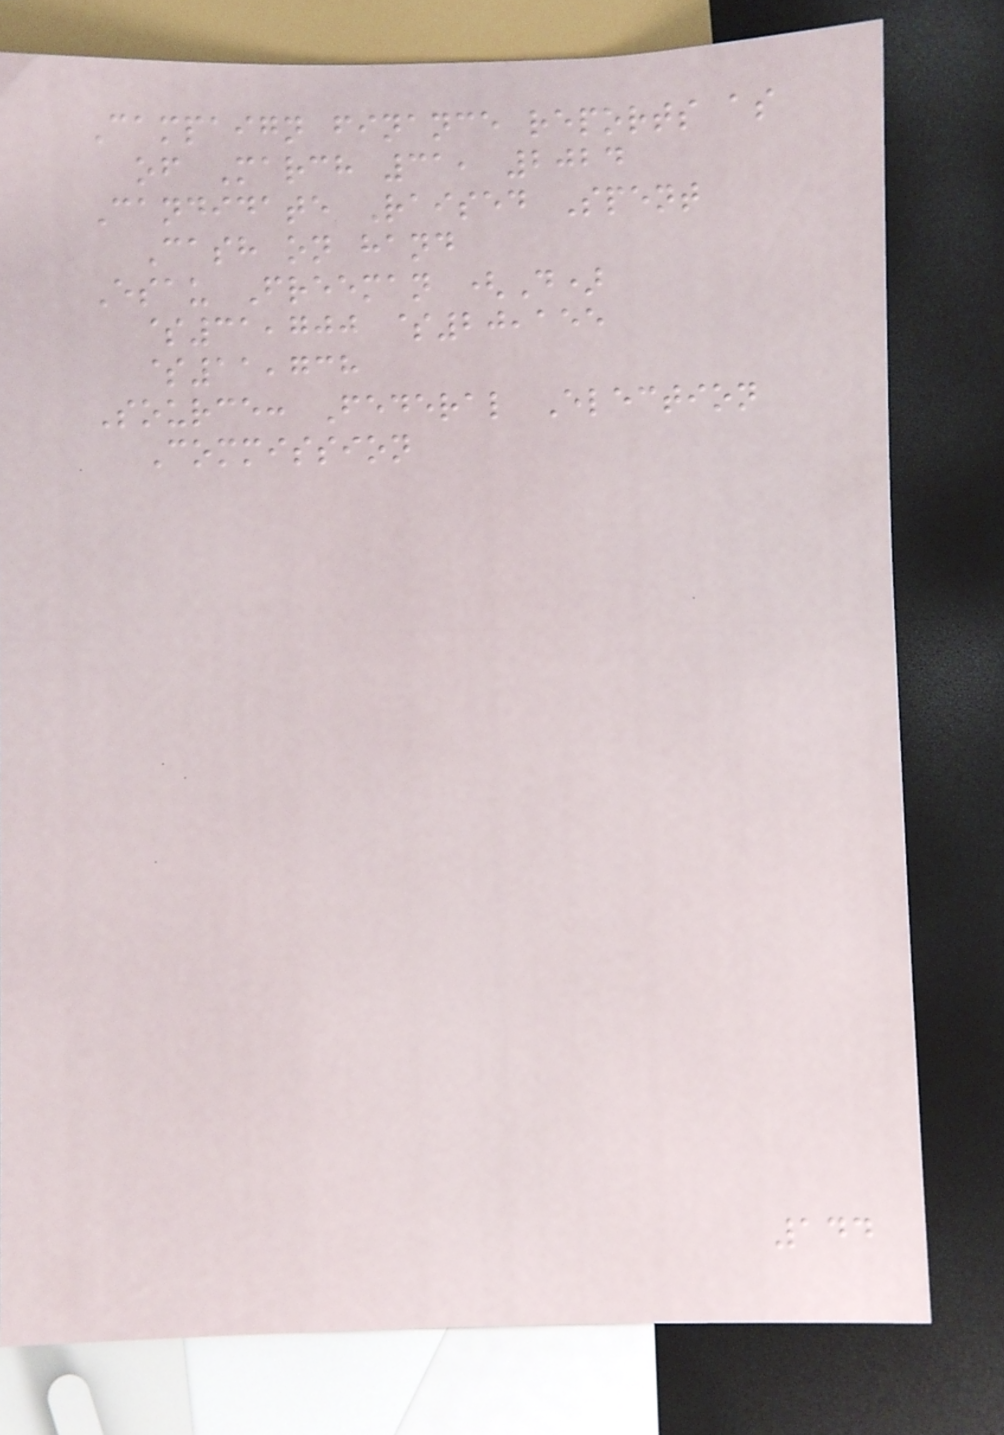Campaign finance reports as
of March 31, 2024
Candidate Raised Spent
Cash on hand
Esau Freeman (D)
$31,700 $20,155
$11,738
Source: Federal Election
Commission
144
